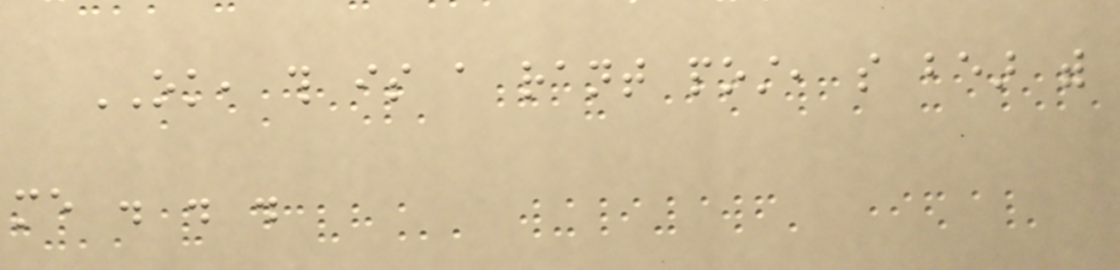OK, this is a rant post, so bear with
me . . .
